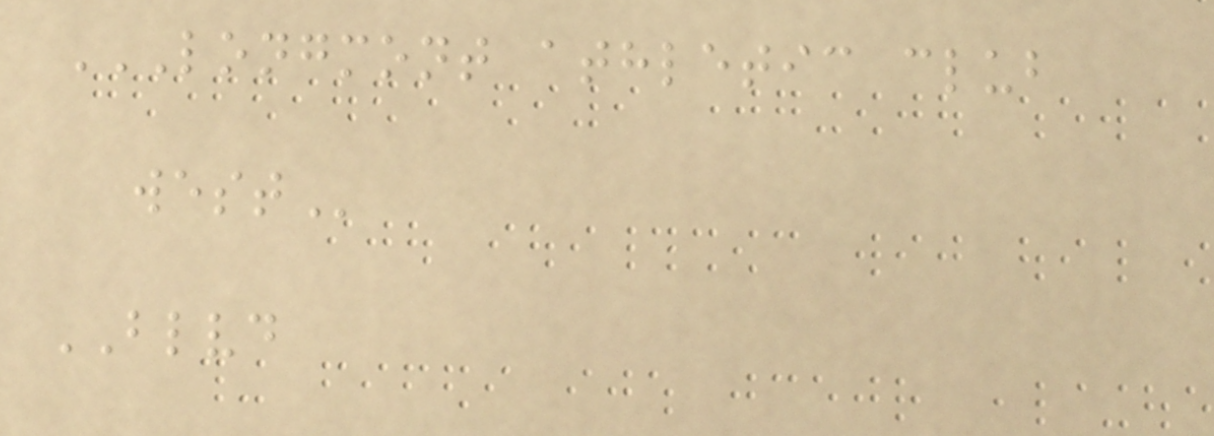LONGMONT ATHLETIC CLUB
WEST
BLVD
